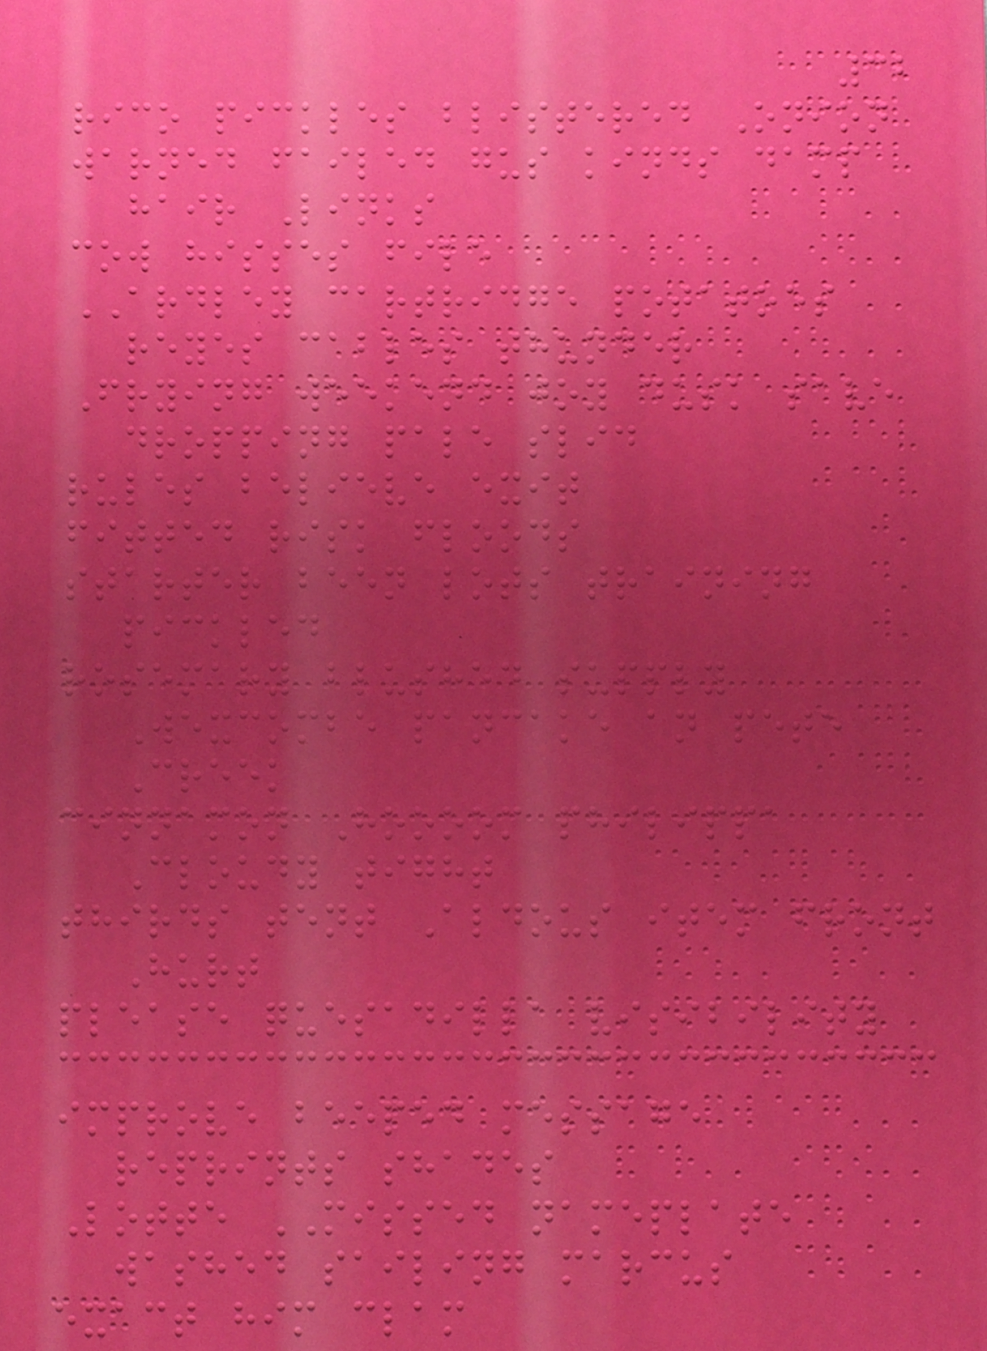32
rico pickles blistered Onion
warned failed gus kinds damp
hair Links
cow hisses file
ARDLEY cartridge potatoes
reyes cables thunder
Frying weekend joy dusk save
dropping pale slid
rules believe exit
fitted risk floods
starter been lots training
pickled
rosemary blushed supply
Wexcombe pancake an pete
Creek
cinnamon Hoooom philippa
Cloudy tight
thirds tent Aldous item front
Hurt
please quesadilla visibility
improve beeped message
reprints shades
Lotte MISSED nameplate
washed sailing marcus
exact him clam
